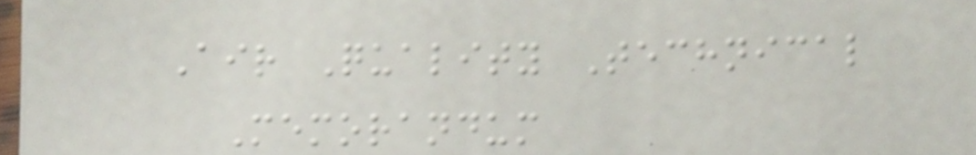Air Quality Technical
Memorandum
